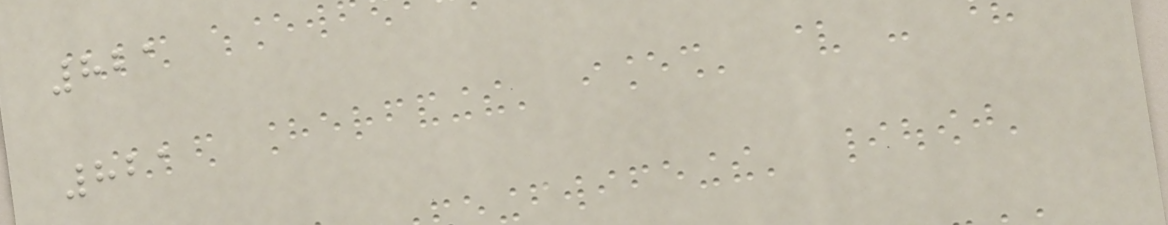821
821
